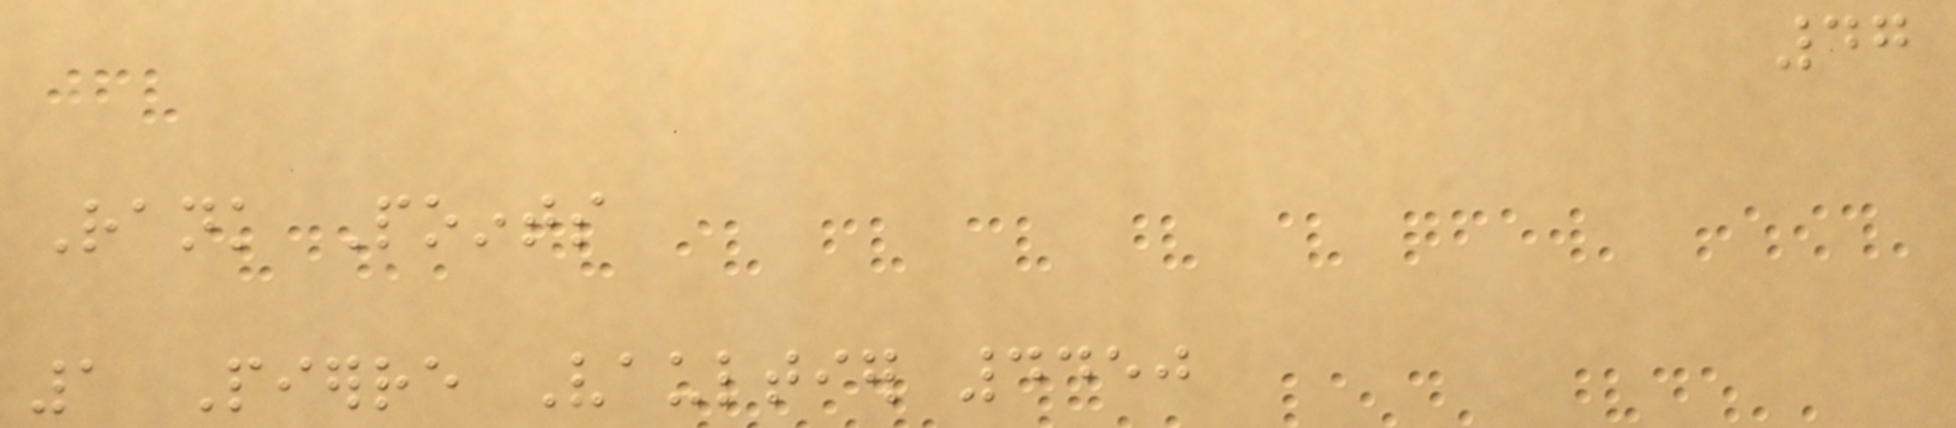47
Rank Points
1 Pierre Vaultier 4450
